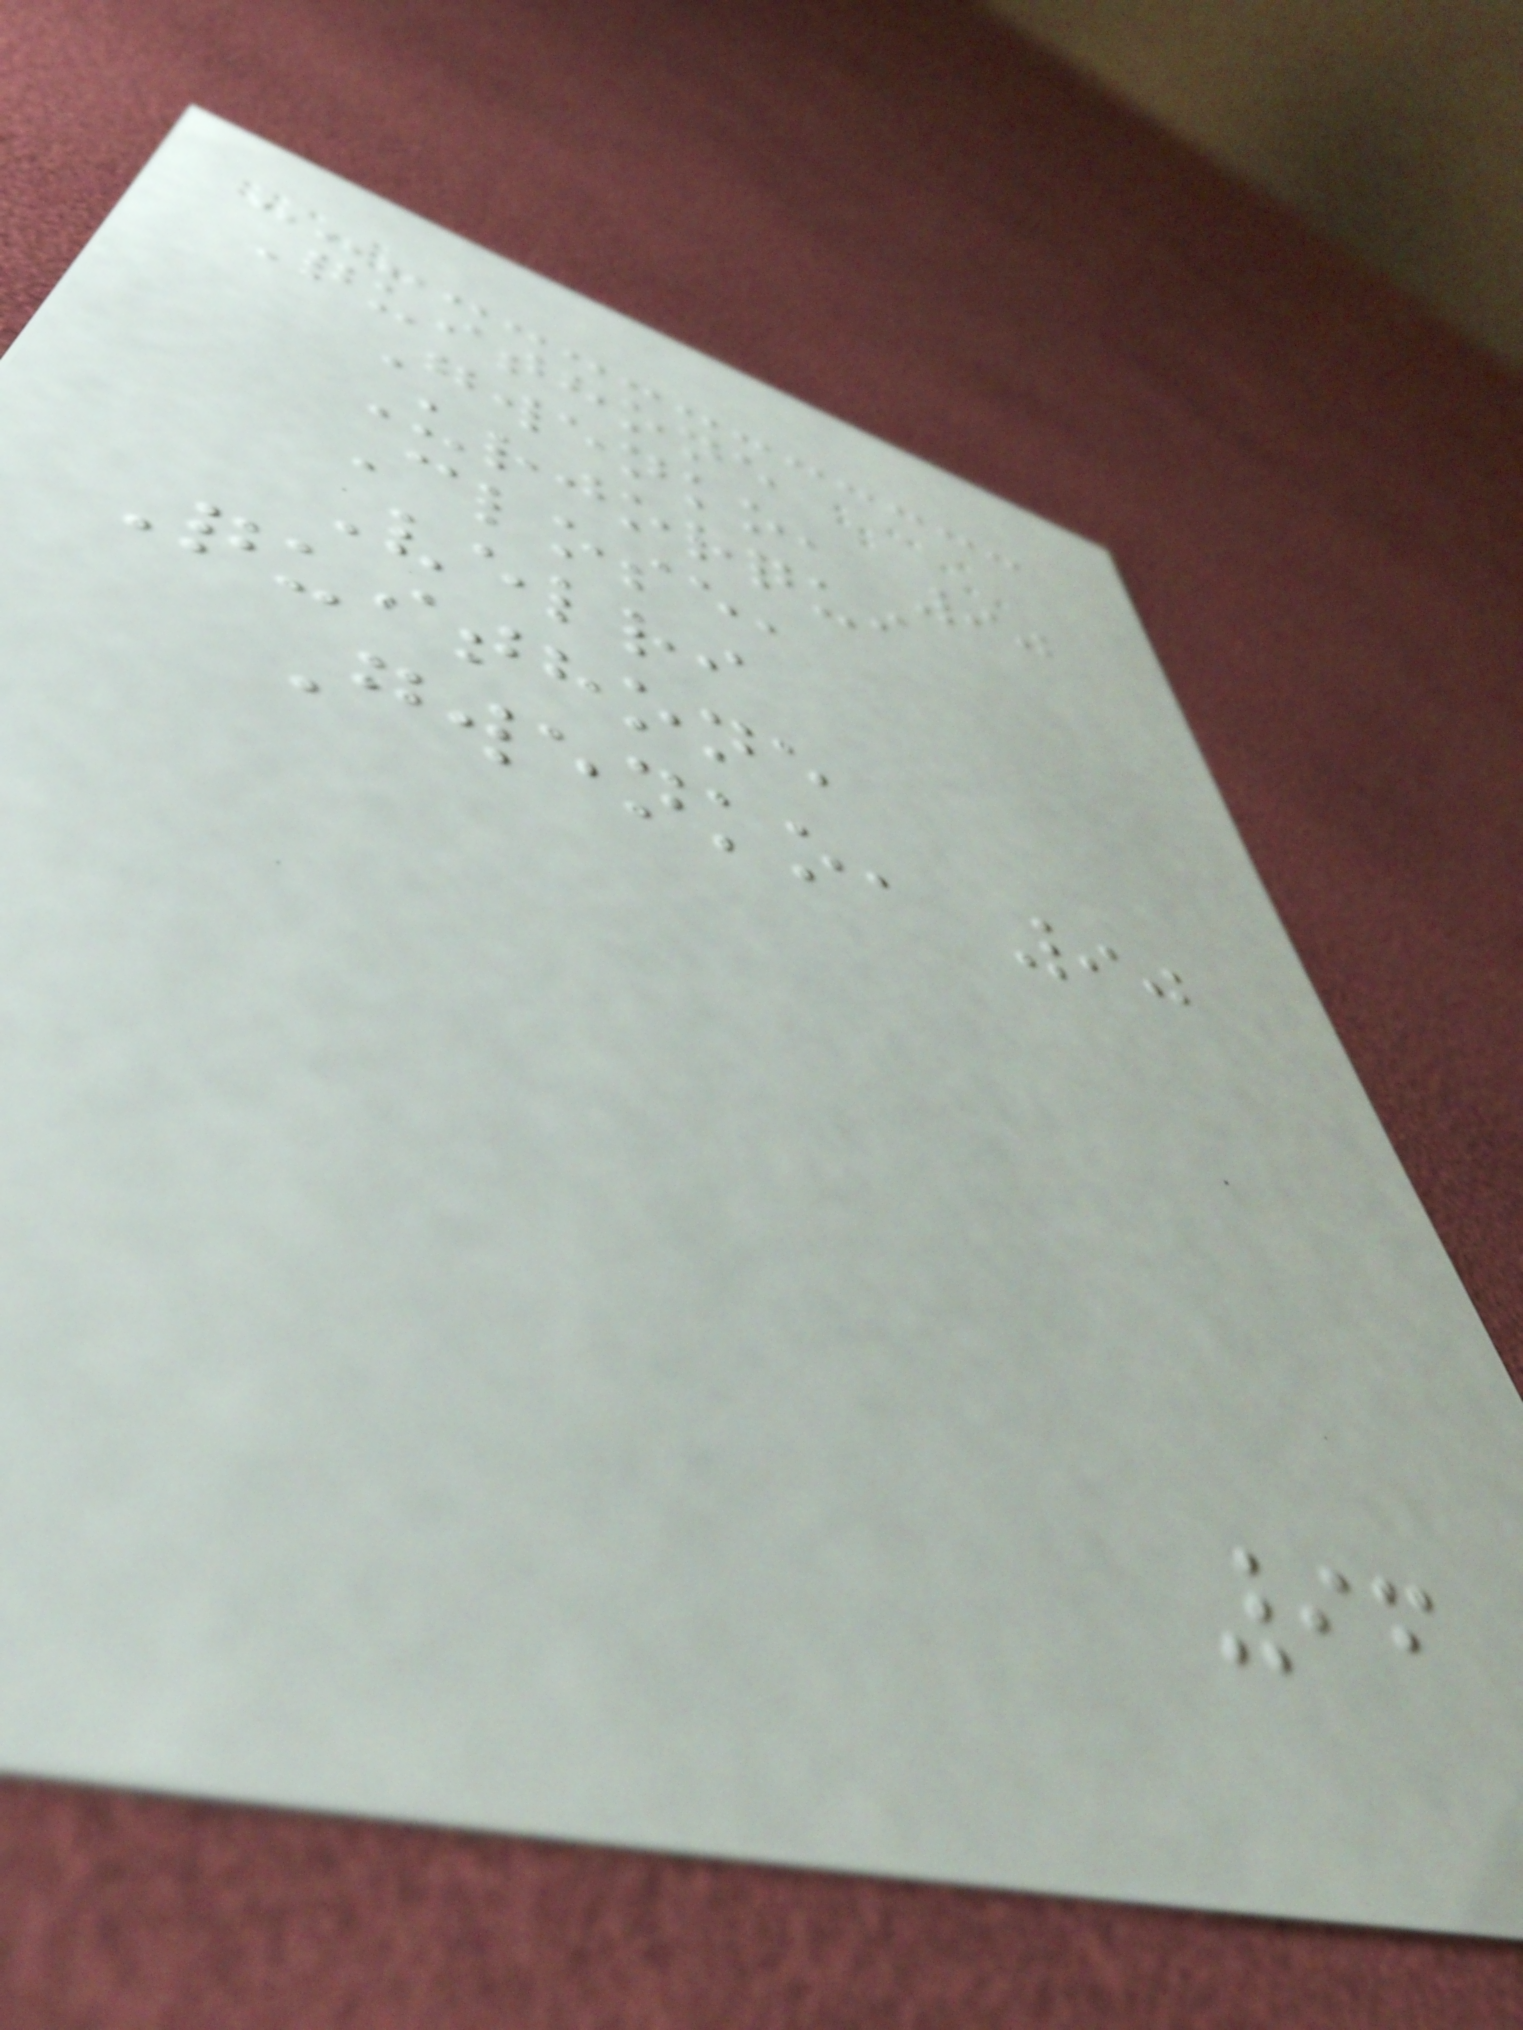Quithone
Gwenko, 90
Urjorqui
Close,
Velri
Quithone
Gwenko, 90
96
